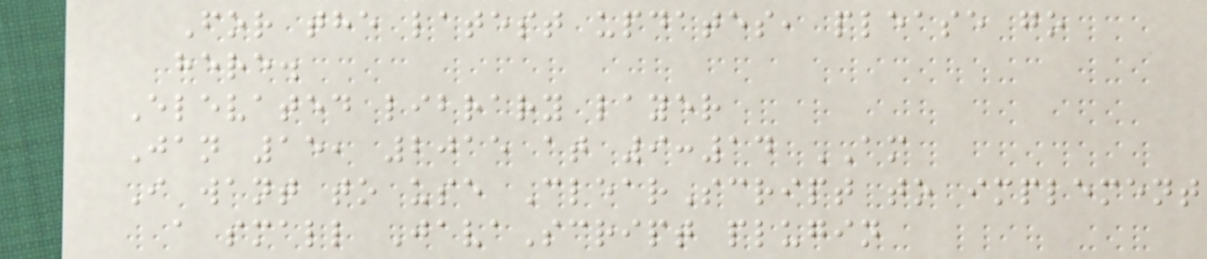For the latest updates, please go
here.
Elevated library layer
Jan 15, 2015 at 9:14 AM
I want to use ClearScript to implement
a small JavaScript plugin
